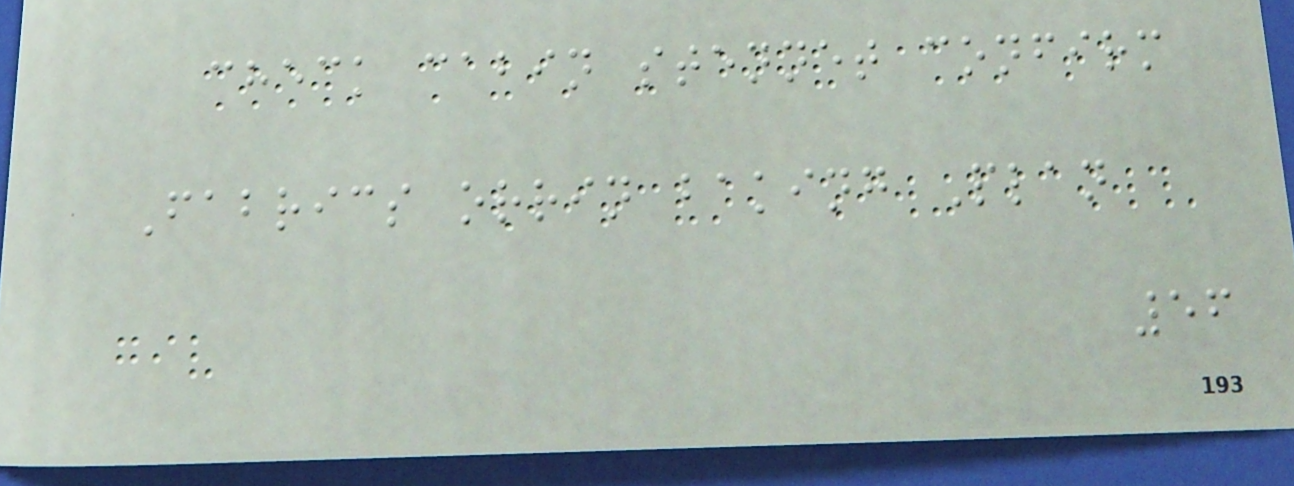check cabin stennet confirm
Fabrics orrin baking Plan
56
